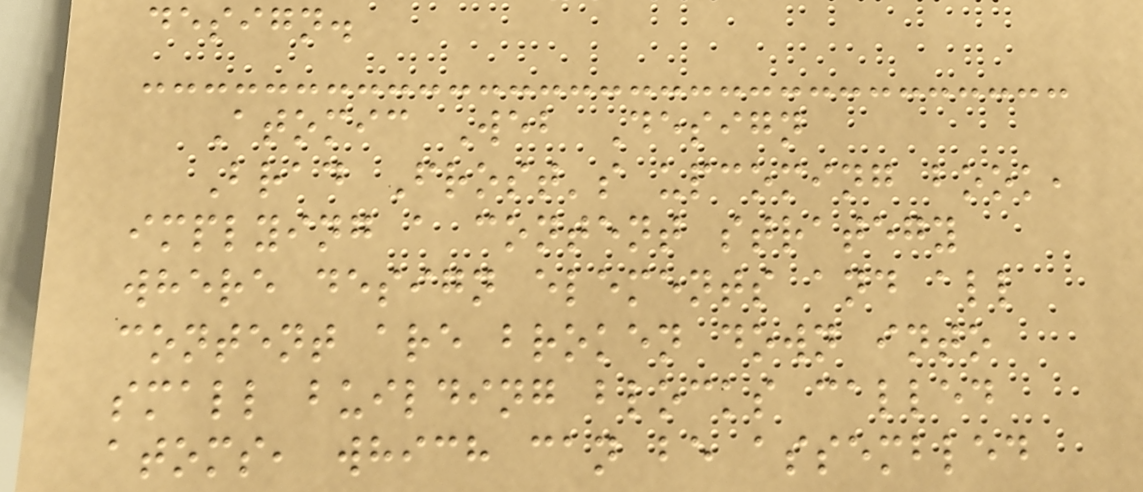design.
Atomic Web Design
Brad Frost's upcoming book,
implying a content strategy
where design elements and all
content are broken down into
small building blocks called
atoms, which can be assembled
